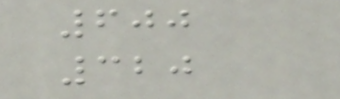600
320
